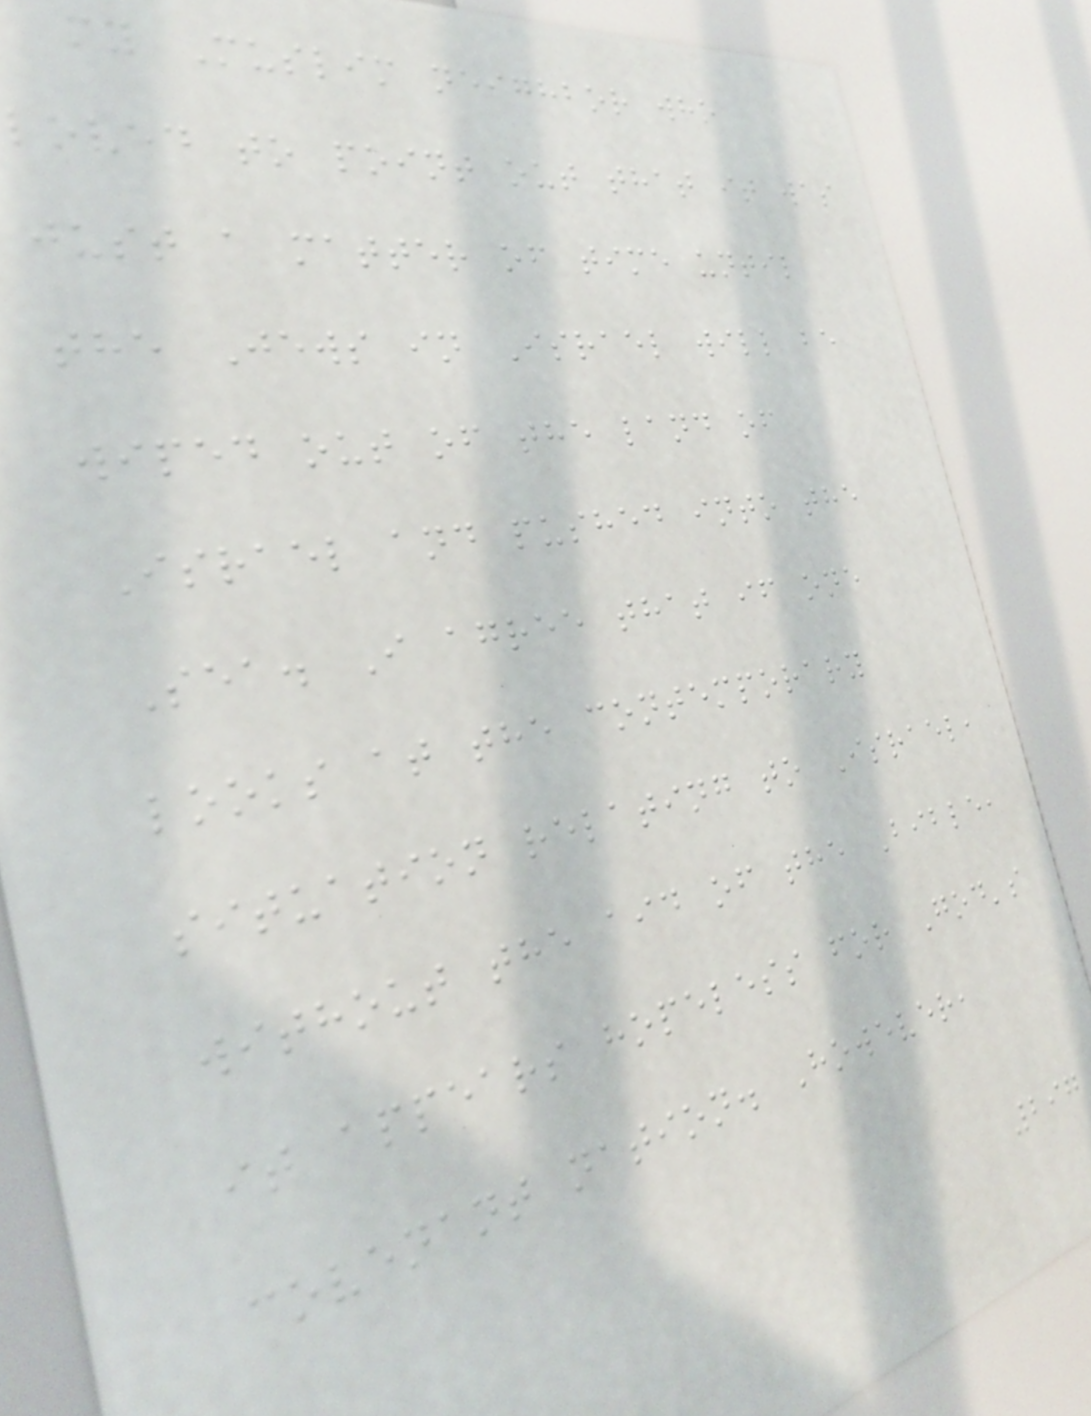my Muslim neighbor who
loved to point out that it was
just a matter of time until
the Jews in Israel will be
wiped out of the land of
Israel and pushed into the
Sea. I agree that if one
looks at the contemporary
situation relating to Israel,
without the aid of the Bible,
it appears hopeless for God's
covenant nation. However,
297
